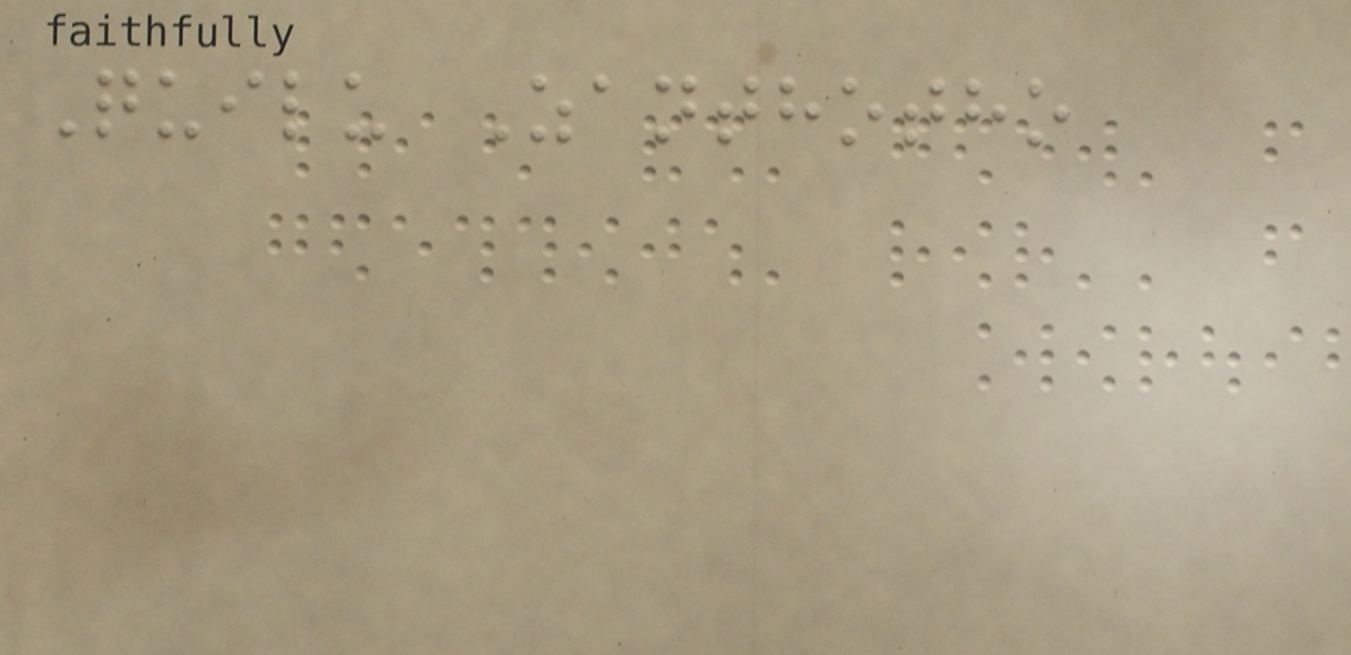Quilu Zanthotho
